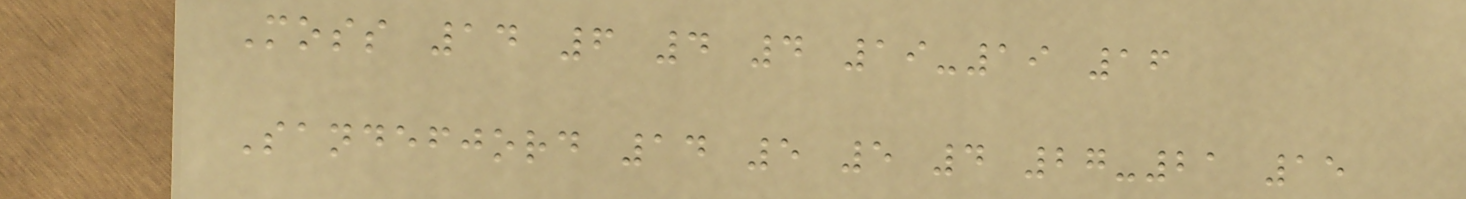Moss 14 6 4 4 19-19 16
Sandefjord 14 5 5 4 27-21 15
